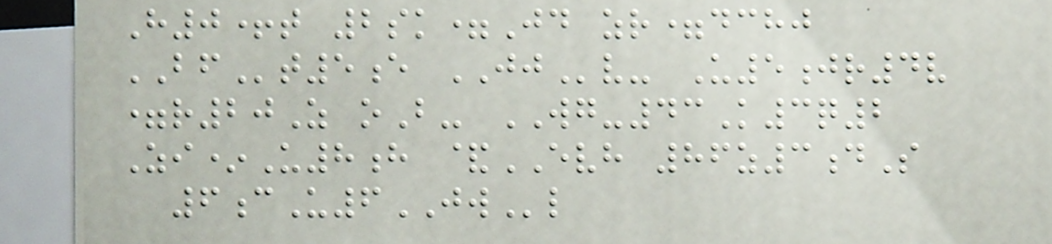H0+t 2sk=Jd zr=dchj
BFt5e JJv- U5jr4v
=r20Z oB- WG-43K3q2
Zi*U8h &EVH 86z3dS
6cU6JWl
